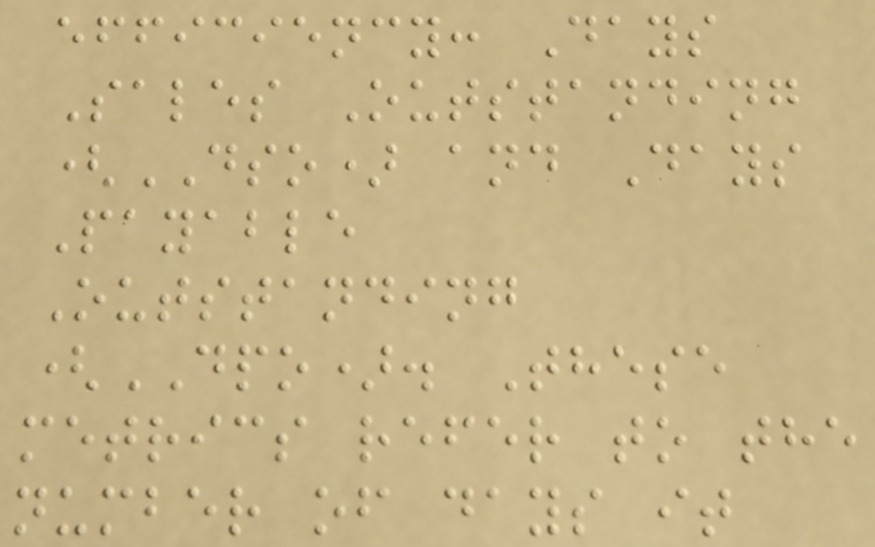efficiency: Days
Sales Outstanding
(DSO) and Days
Payable
Outstanding
(DPO). These
metrics refer to the
number of days it
